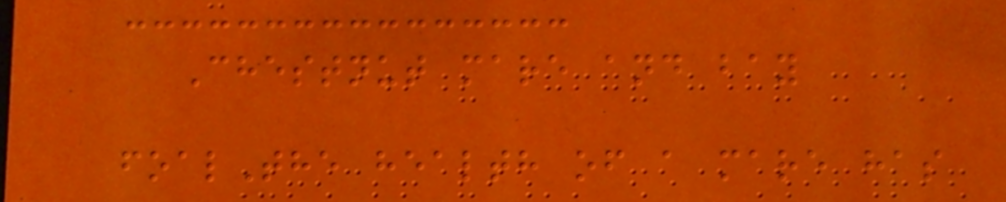Chestnut mare and bay
foalThe health of a mare has
